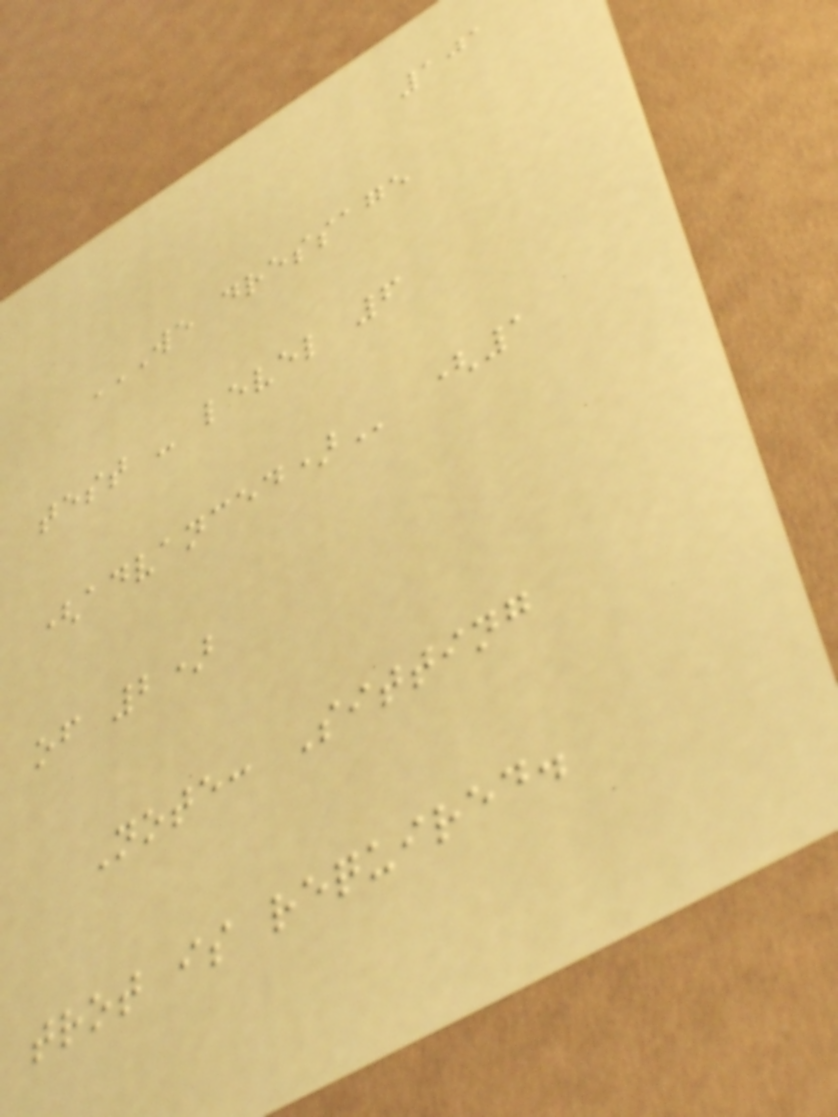101
WE DRESSAGE
TEST - LEVEL 6
(ADVANCED) (1
of 2)
Note: Sitting
trot is required.
